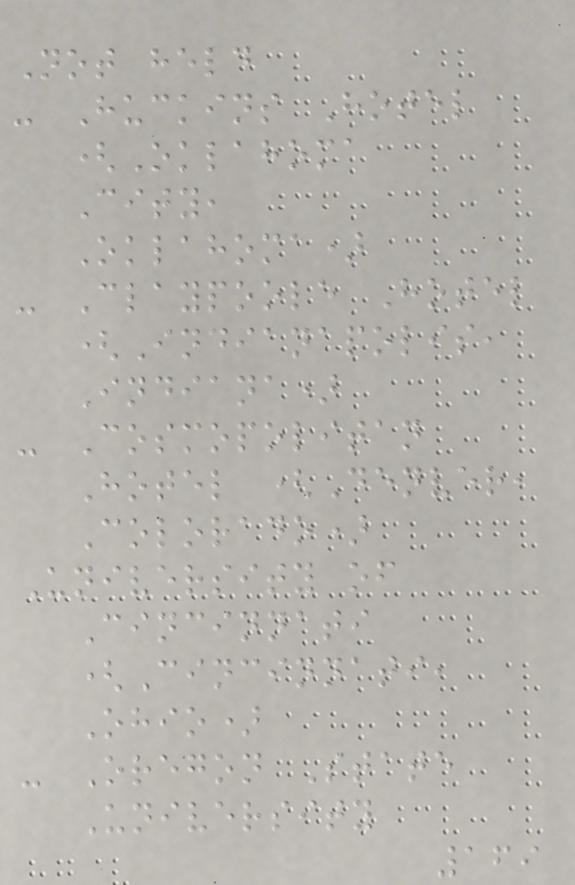Not held
- Huckins Hotel
(Oklahoma
City,
Oklahoma)
- Claypoole Hotel
(Indianapolis,
Indiana)
- Cosmopolitan
Hotel (Denver,
Colorado)
University of
Cincinnati
(Cincinnati,
Ohio)
- Oregon State
University
169
